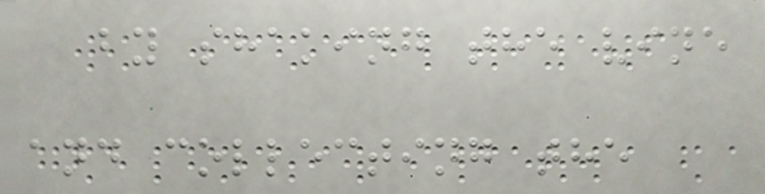by shaking the vine
and collecting the
